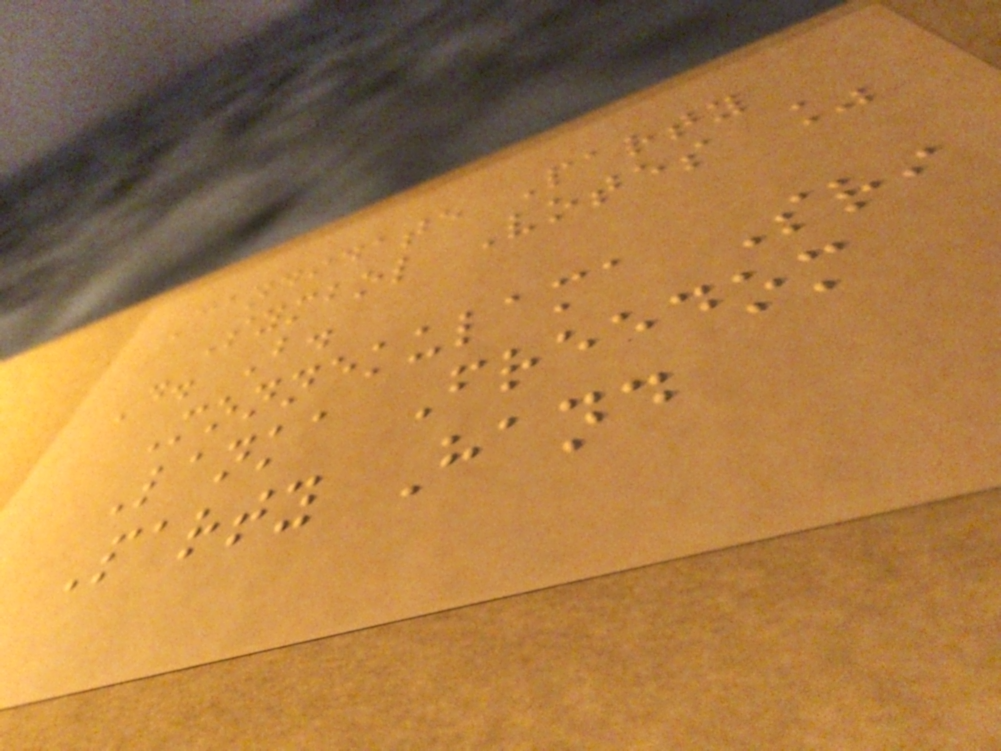Candidate Party
Symbol Votes %
D. B.
Monnekulama Sri
Lanka Freedom
Party Hand
